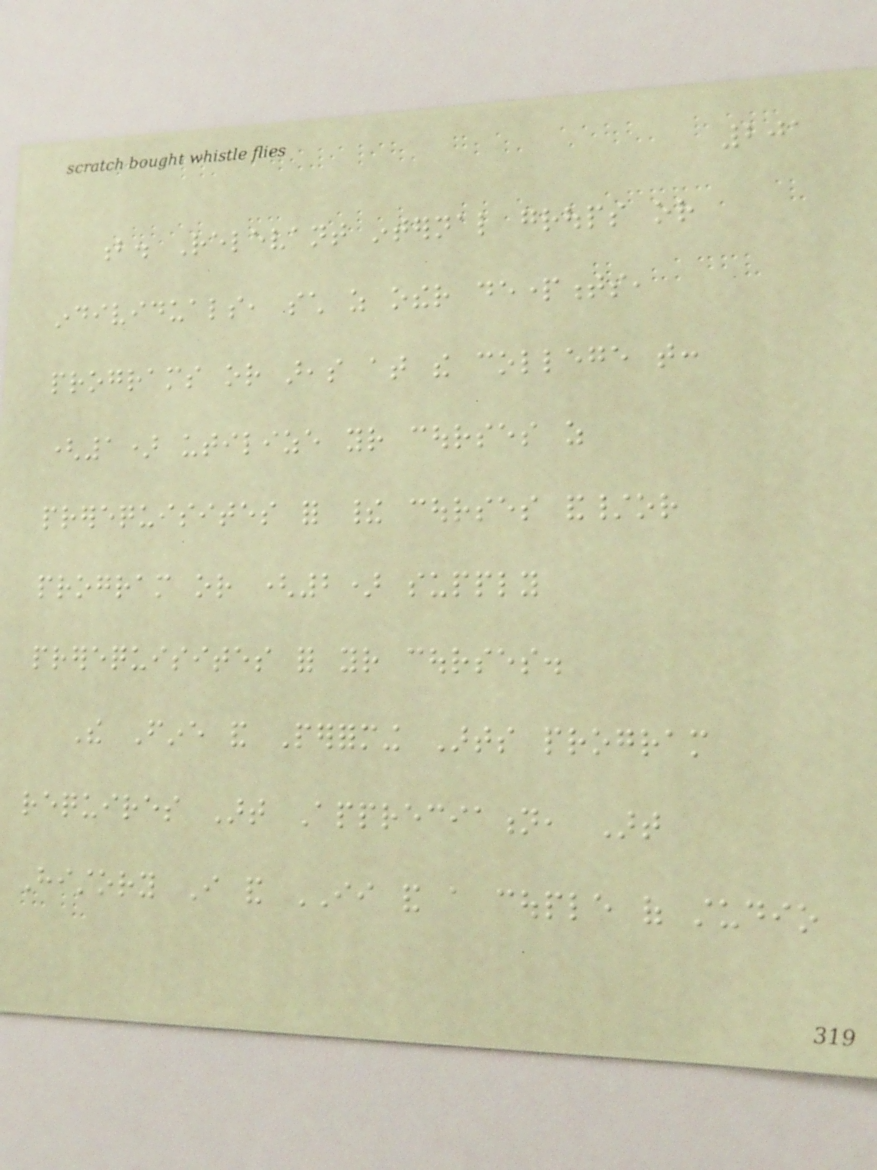201
b. Relevant internal groups or
individuals, such as other departments,
programs or areas at the college that:
(1) utilize your courses as
prerequisites for their courses and/or
program or (2) supply
prerequisites for your courses.
The Fine and Performing Arts program
requires Art Appreciation, Art
History I and II and a couple of studio
